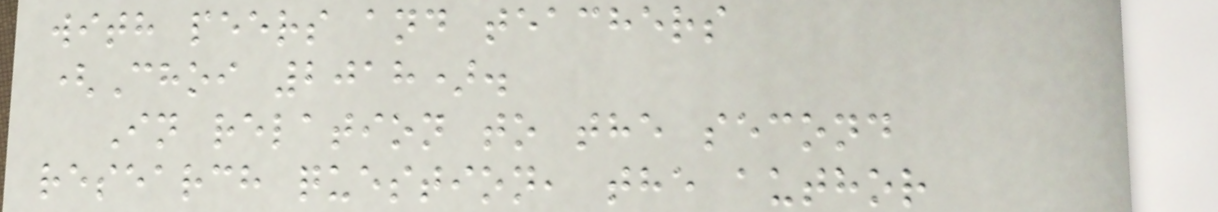with peers and teachers
(Choi 2018).
In relation to the second
research question, the author
